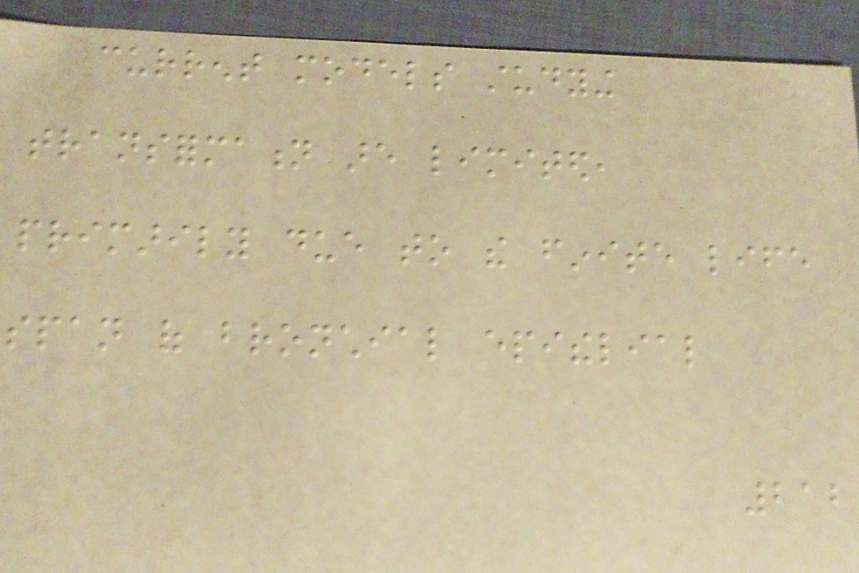current models studying
transformation are limited,
primarily due to the finite life
span of bronchial epithelial
212
